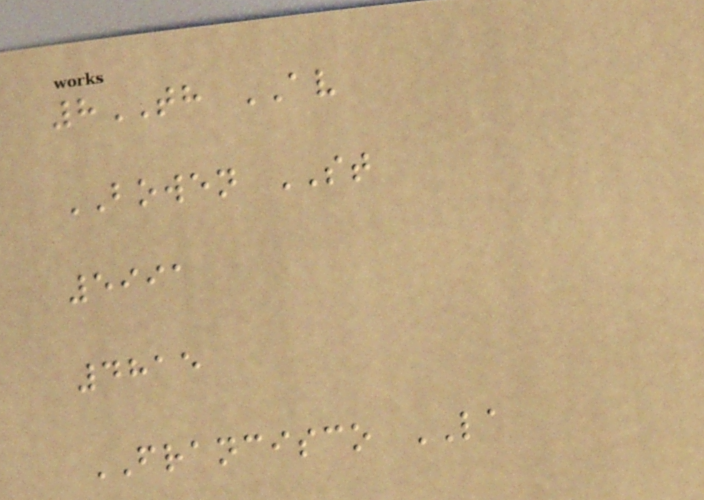8TH AV
BOWEN ST
5991
4815
FRANCISCO LA
